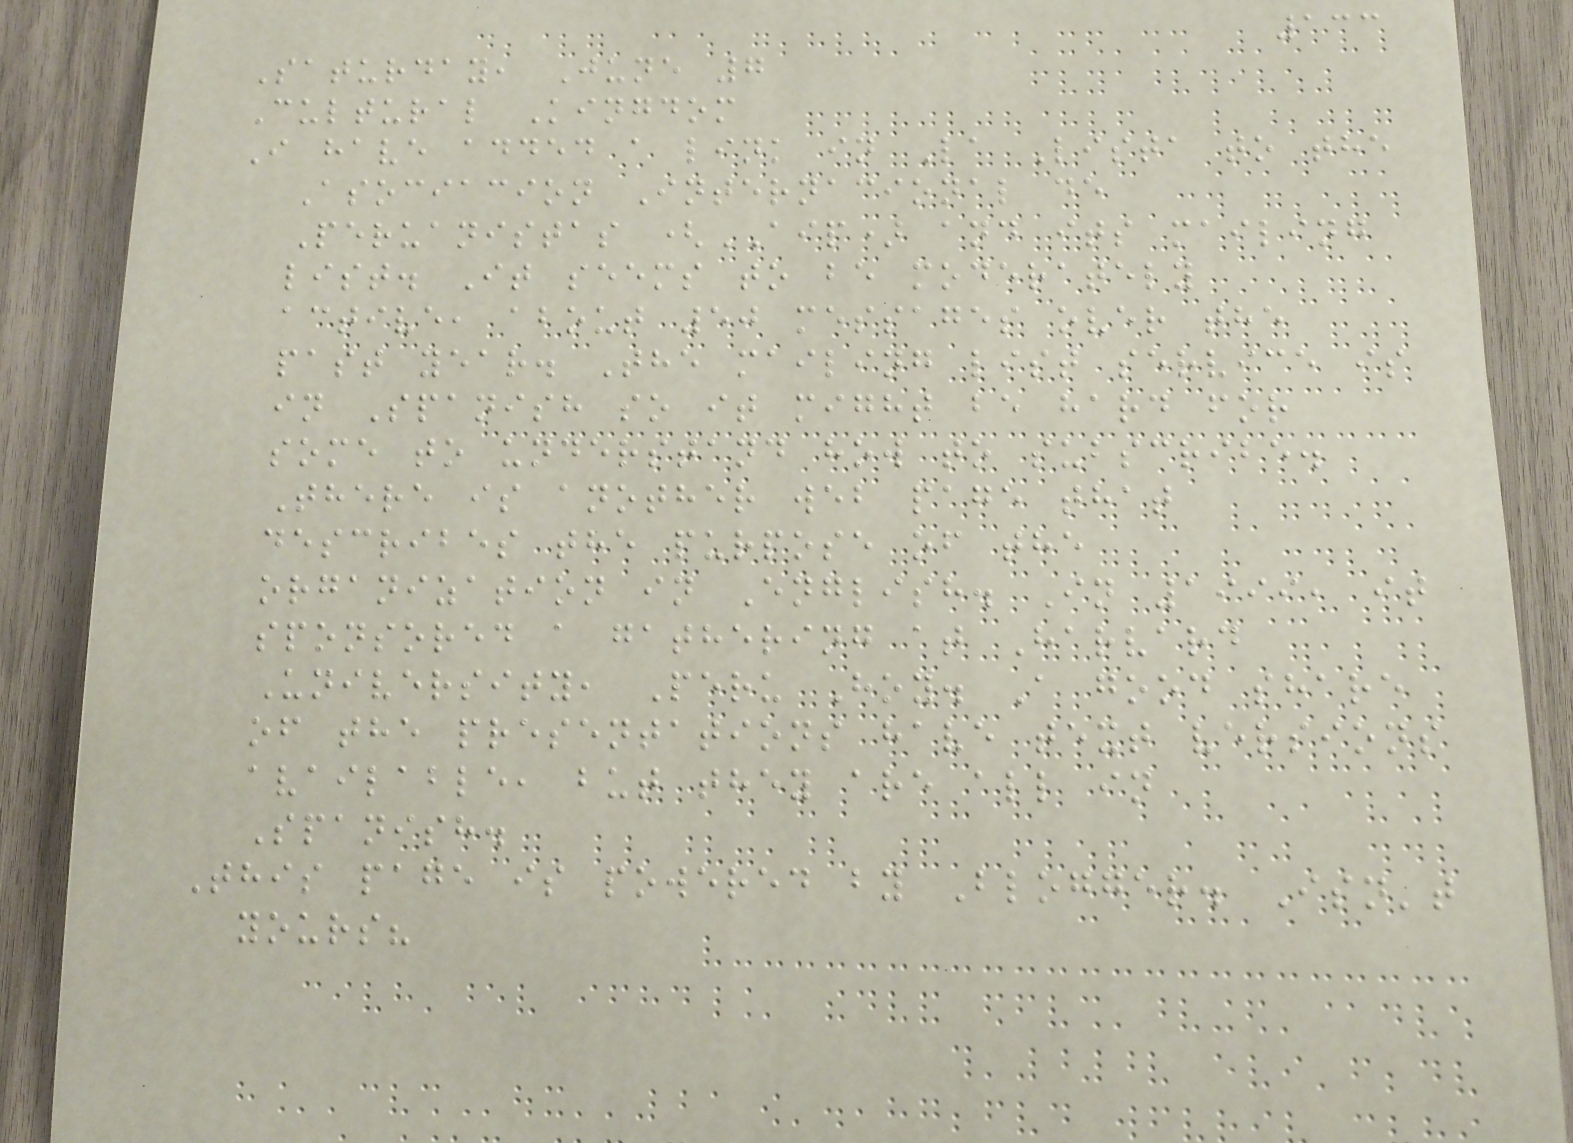133
Saturday, June 7
Cultural Kingdom
I have added a link in La Lista to the
Asociacion Internacional de
Peruanistas (AIP) and its mailing
list. It seems to be moderately
active, about 50 messages over the
past year. The mailing list service is
in Spanish so it might be hard for
some to understand how to subscribe.
There is another web page that
describes the purpose of the
organization in English. In 1999, it
sponsored a gathering at Harvard
University, Peru Hoy. A good share
of the presentations have text versions
available, but they are all in
Spanish.
This page is powered by Blogger. Isn't
yours?
